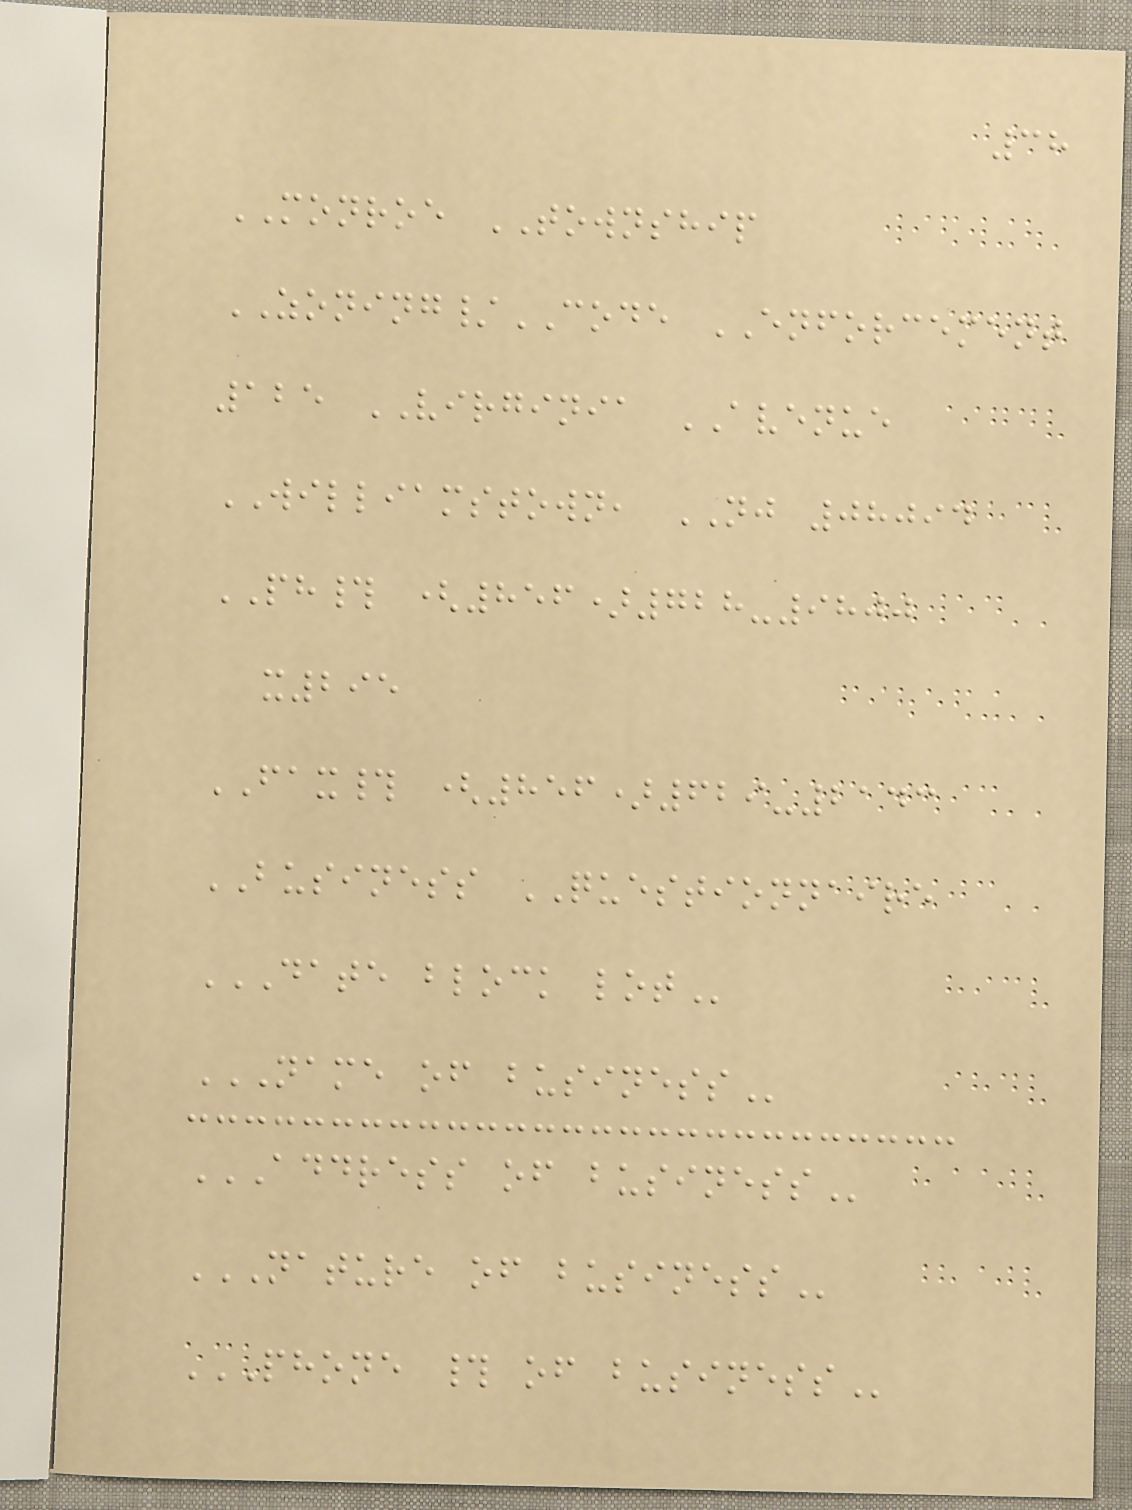38
MONROE TOWNSHIP
ZONING/CODE ENFORCEMENT
125 VIRGINIA AVENUE
WILLIAMSTOWN, NJ 08094
PH# (856)728-9800
x295
FAX# (856)629-2143
BUSINESS QUESTIONNAIRE
DATE BLOCK LOT
NAME OF BUSINESS
ADDRESS OF BUSINESS
NATURE OF BUSINESS
PHONE # OF BUSINESS
